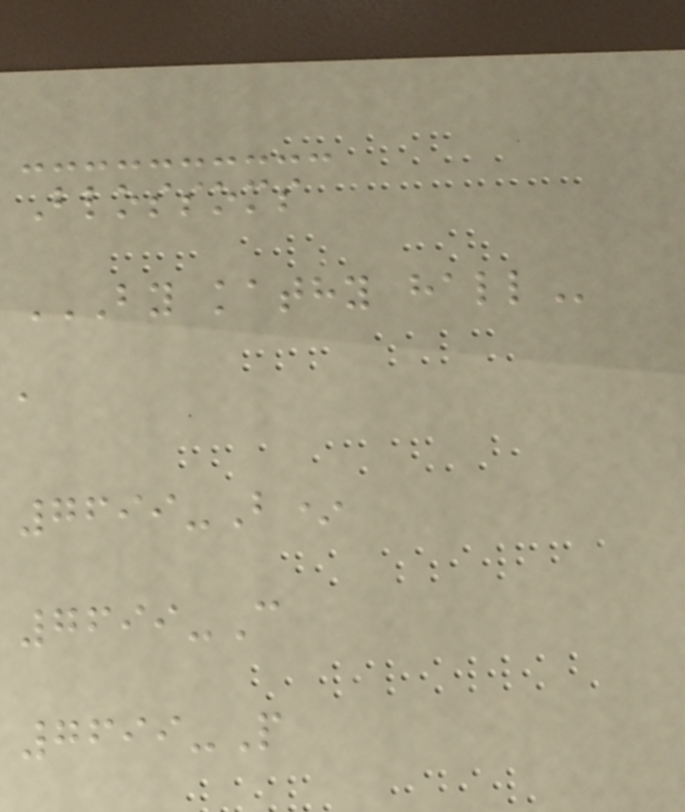Blossoms
BY KATHY HALL
a
7699-B*
7699-C
7699-P
